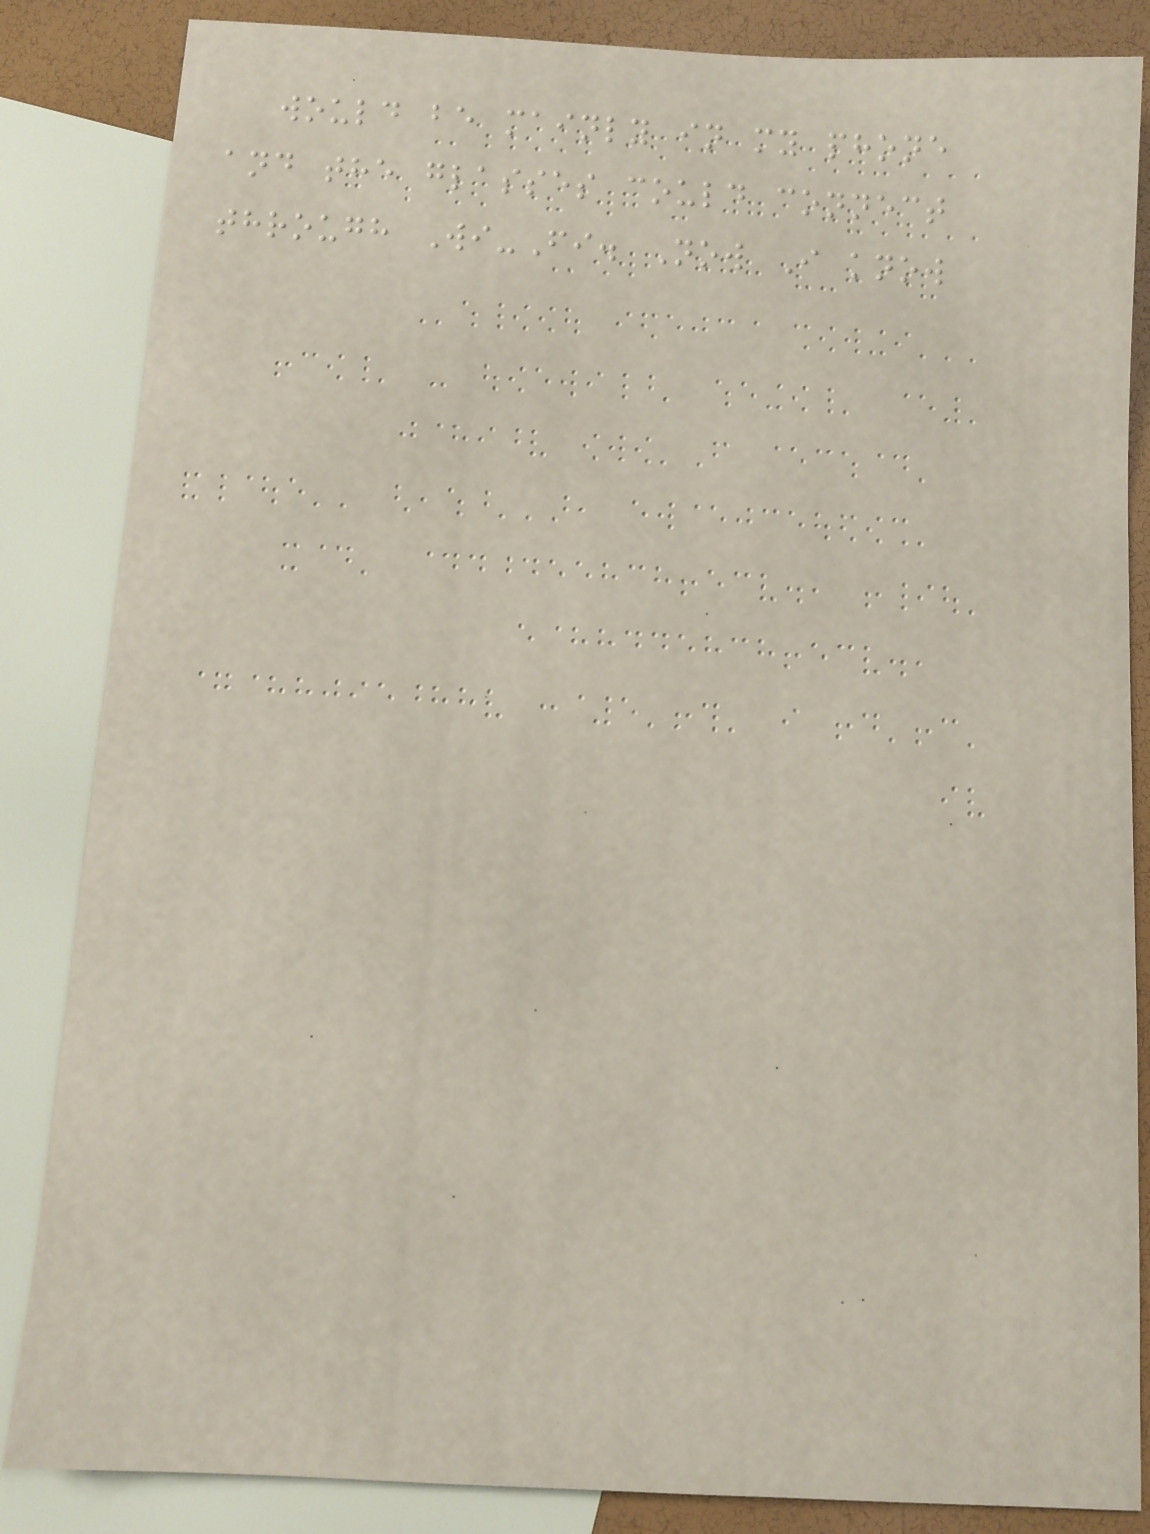would be mainly in my phone
and the glasses could connect
through Wi-Fi. Now I know
